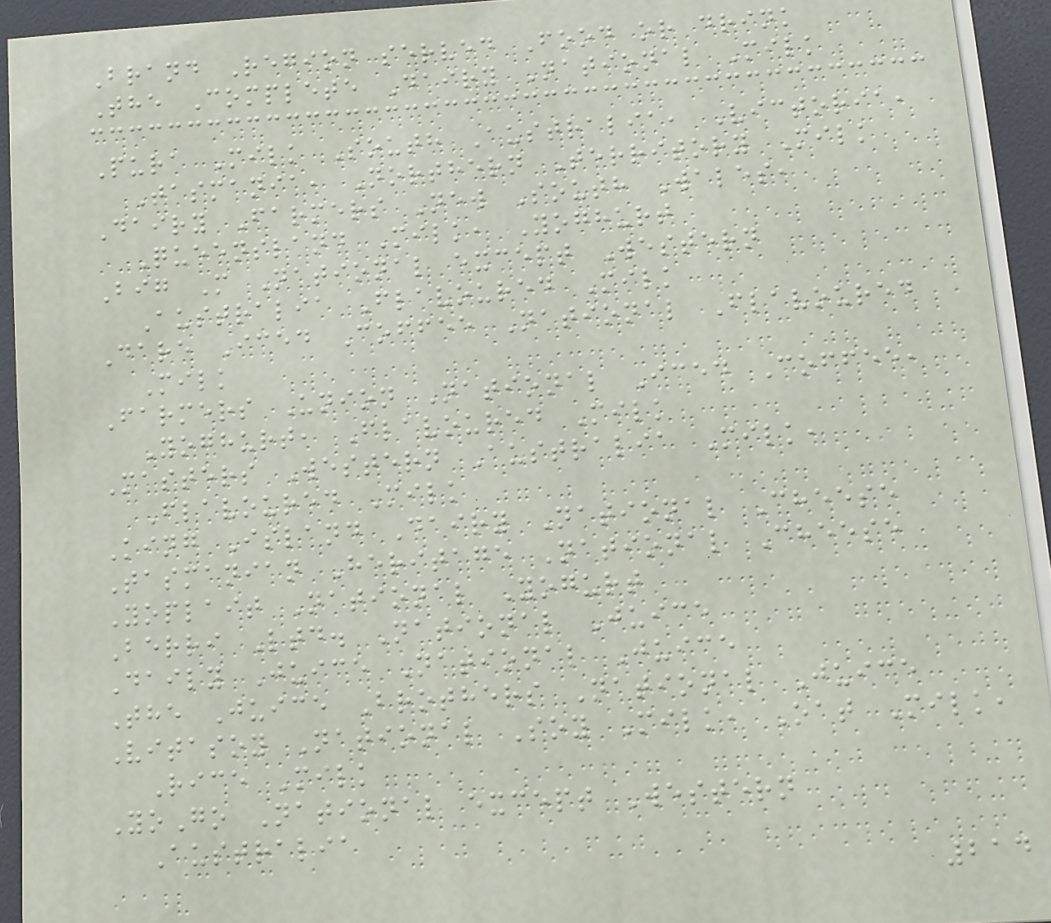Brand Region served Food or drink
The Complete Dairy National Milk
Pura Milk South Australia, Victoria,
Tasmania, Northern Territory Milk
Dairy Farmers New South Wales,
Queensland Milk, Yoghurt
Big M National except Western
Australia Flavoured Milk
Dare Iced Coffee National Flavoured
Milk
Farmers Union National Iced Coffee,
Yoghurt, Flavoured Milk
Masters Western Australia Milk,
Flavoured Milk
King Island Dairy National Cheese
Tasmanian Heritage National Cheese
Yoplait National Yogurt
Berri Ltd. National Juice
Daily Juice National Juice
The Juice Brothers National Juice
Vitasoy National Soy Milk, Oat Milk,
Rice Milk
YoGo National except Western
Australia
214
